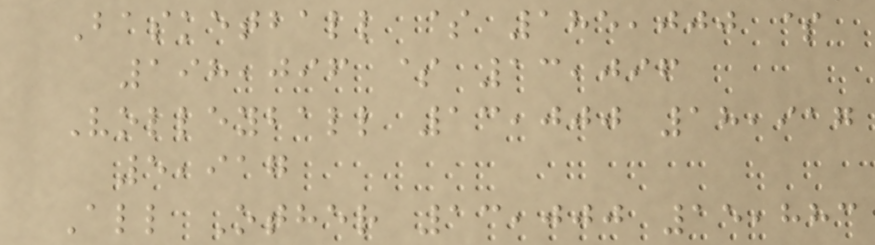Basketball $ 185,000 $
198,096 $ 13,096
Volleyball 13,000 18,917
5,917
All Other 13,000 15,883
